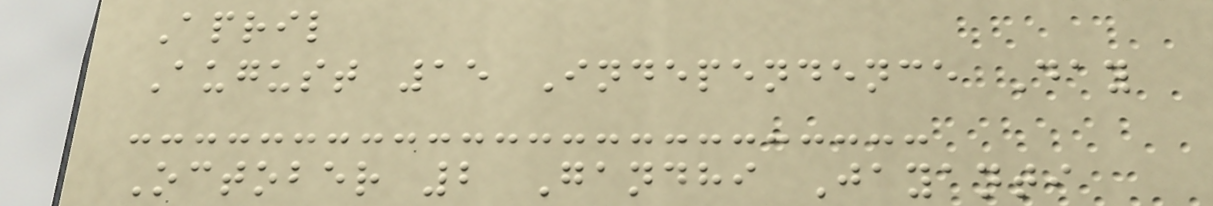April
August 15 Independence Day
October 2 Gandhi Jayanti
